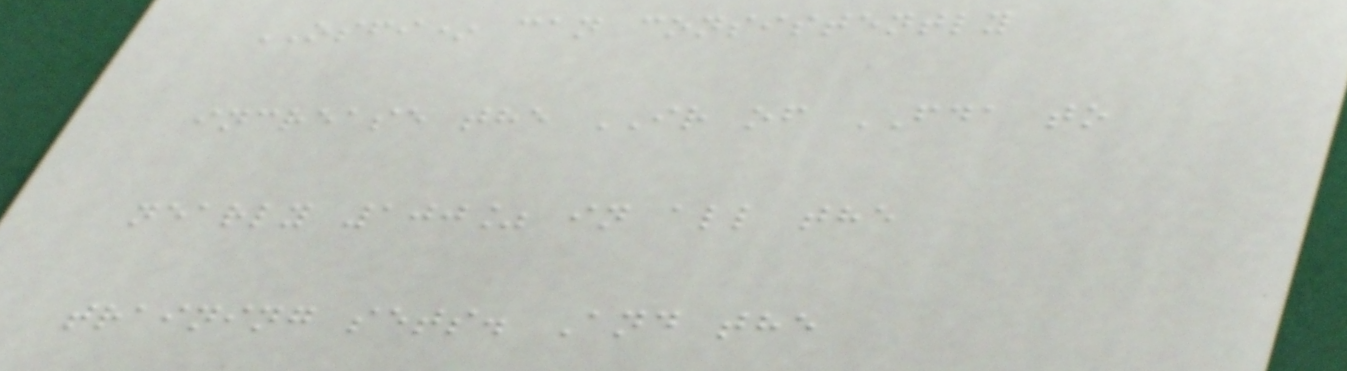OSFI* can consistently
increase the IR of FDA to
nearly 100% in all the
training sets. And the
